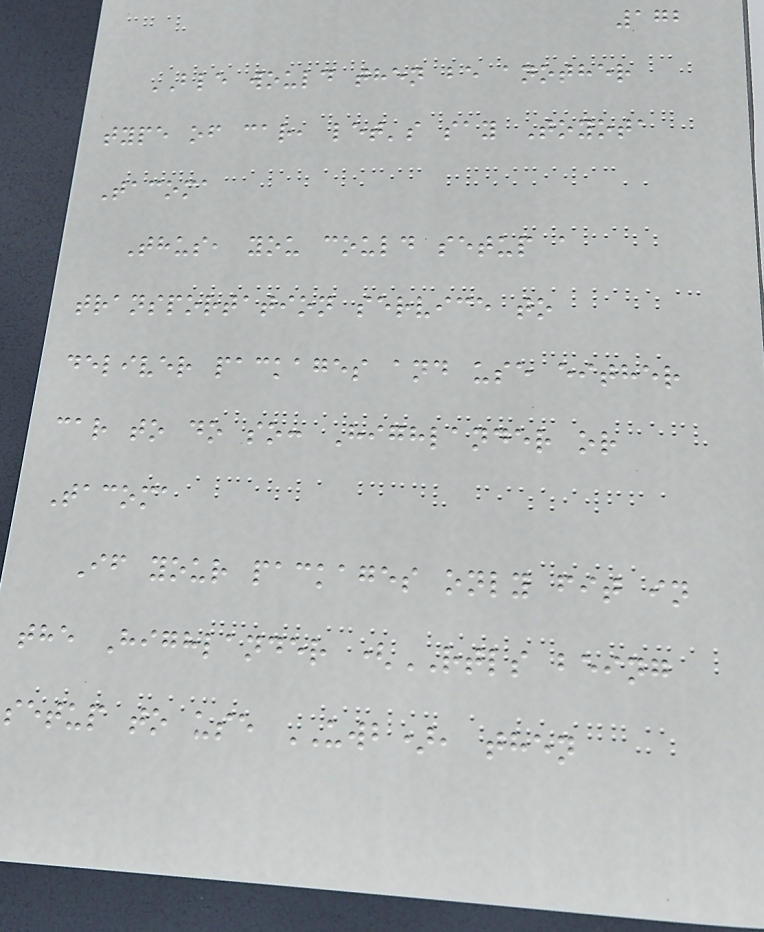172
BLE would then be another
type of car, let's say Toyota
Tacoma
Thus, you could setup a
transportation service to
deliver packages and use either
car to do so: Highlander or
Tacoma
If your packages only fit in
the Highlander (RTLS being
setup to use UWB), then
